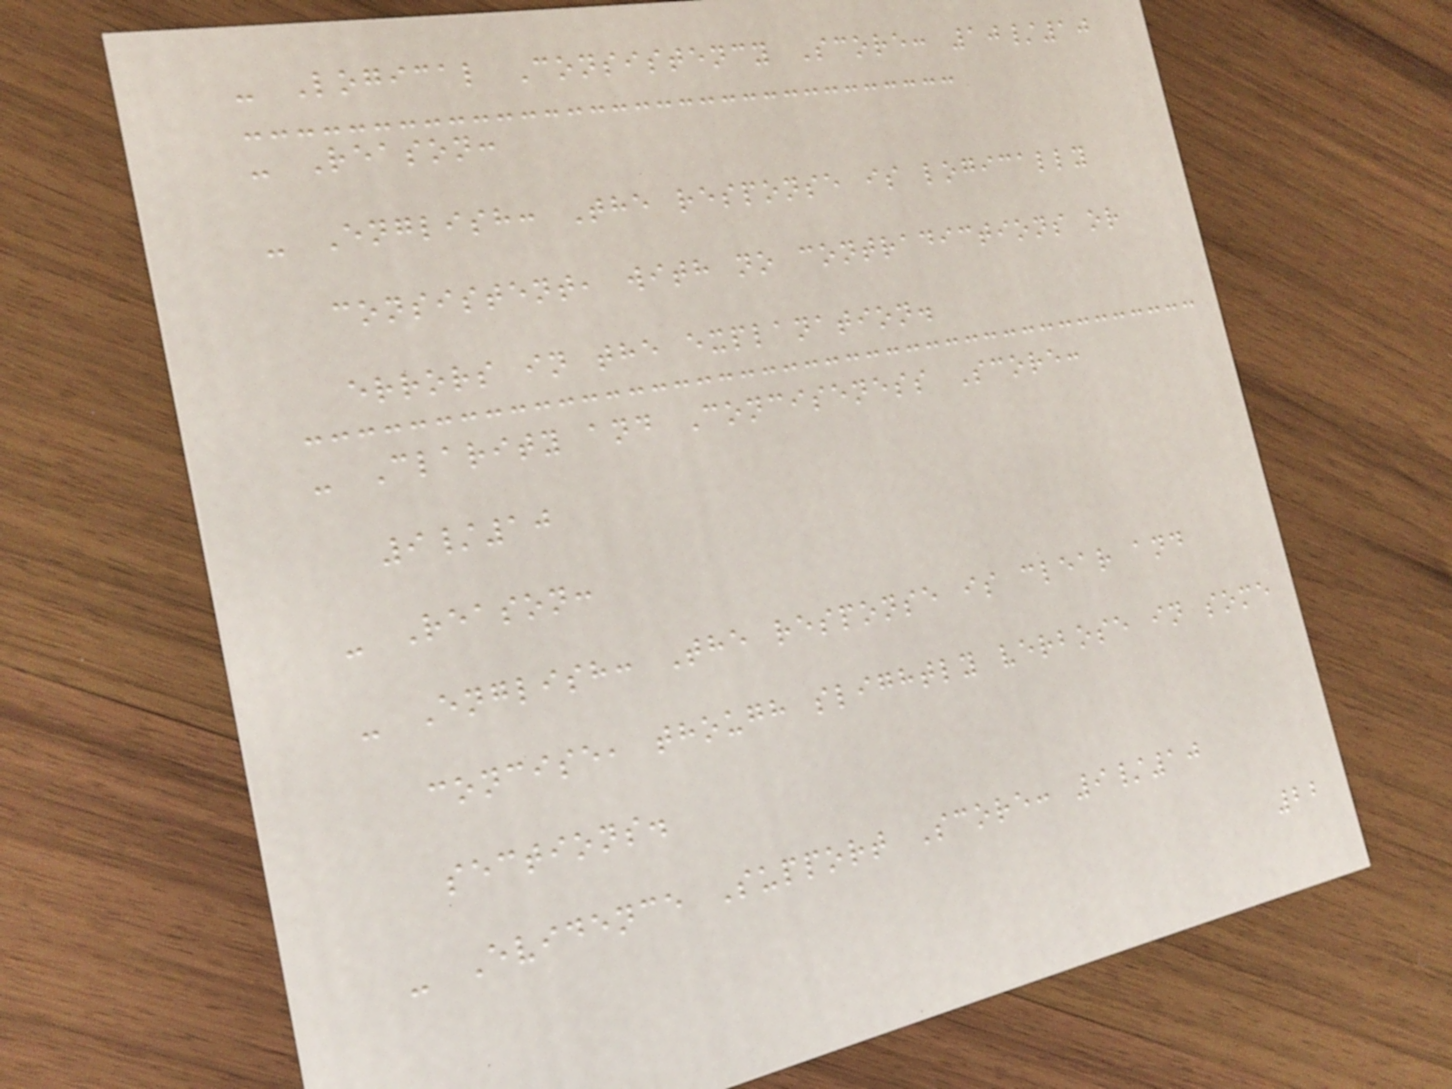- Logical Consistency Score: 10/10
- Reason:
- English: The response is logically
consistent, with no contradictions or
errors in the explanation.
- Clarity and Conciseness Score:
9/10
- Reason:
- English: The response is clear and
concise, though slightly verbose in some
sections.
- Evidence Support Score: 9/10
22
